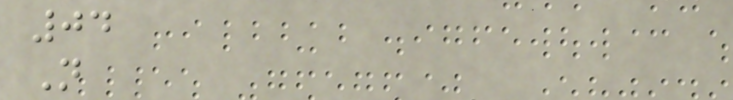04
N
